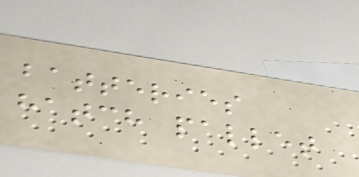batteries
hatch pallet
